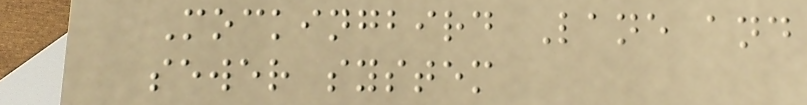Mockingbird Lane and
sewer system
